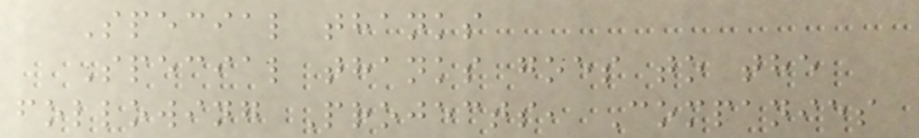Special thanks
Special thanks goes to the
following Projects, Companies
